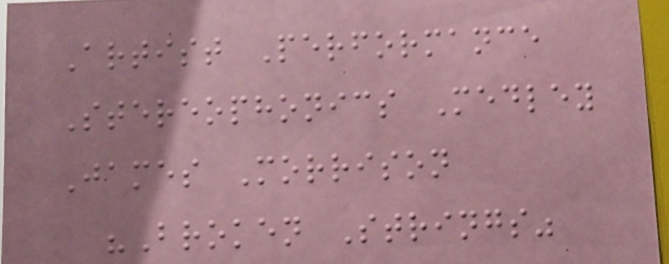Artist Performance
Stereophonics Medley
James Morrison
"Broken Strings"
